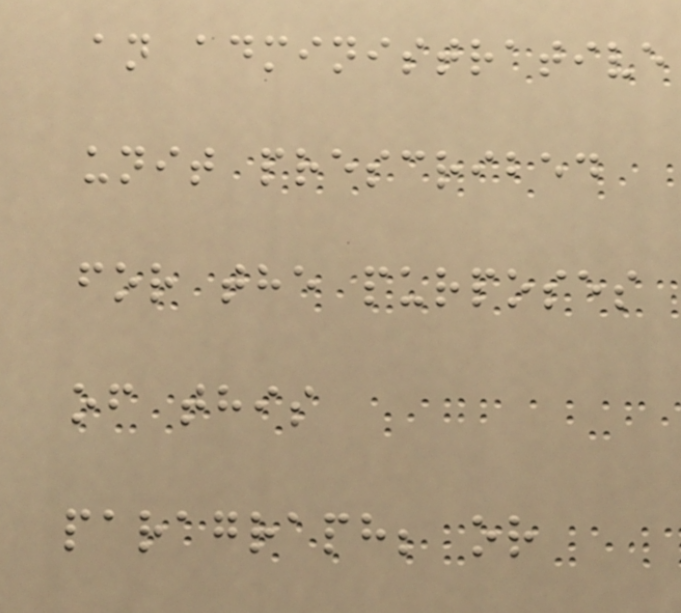an administrative
unit prescribed
for the purposes
of this
paragraph; or
